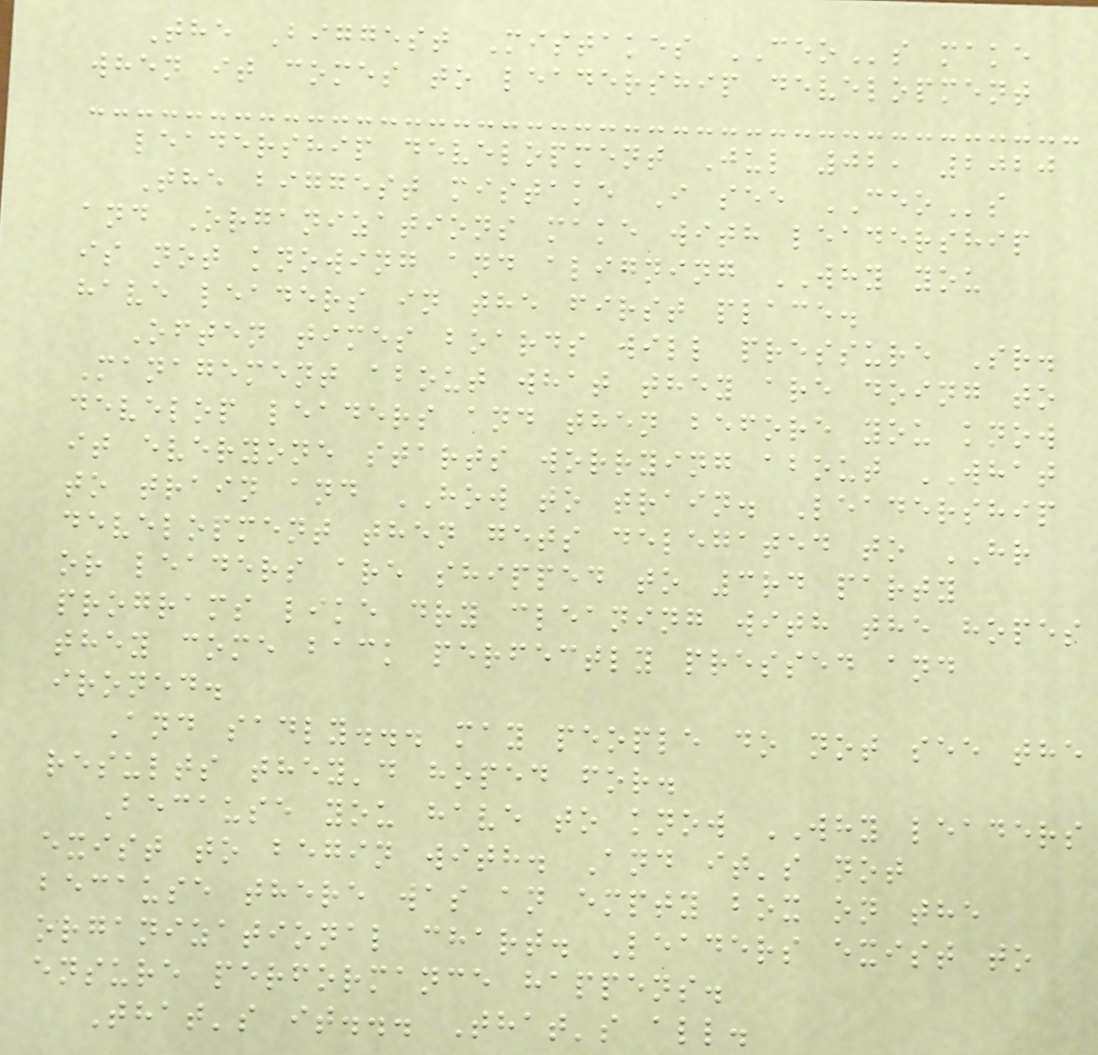The Biggest Mistakes CEOs make
when it comes to leadership development
leadership development Jul 02, 2020
The biggest mistake I see CEOs
and Organizations make with leadership
is not knowing and aligning WHY you
have leaders in the first place.
Often times boards will pressure Sr.
Management about what they are doing to
develop leaders and then before you know
it everyone starts worrying about WHAT
to train and HOW to train. Leadership
development then gets delegated to HR
or leaders are shipped to 3rd party
programs like dry cleaning with the hopes
they come back perfectly pressed and
ironed.
And sadly... may people do not see the
results they'd hoped for.
Because you have to know WHY leaders
exist to begin with. And it's not
because there was an empty box on the
organizational chart. Leaders exist to
ensure performance happens.
That's it... That's all.
